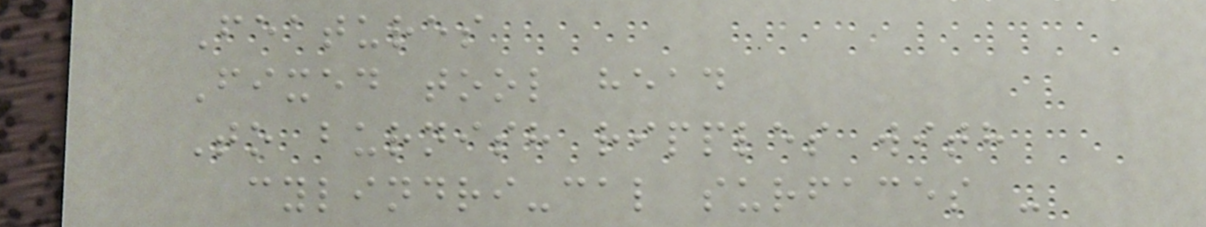Features
Fixed tool head
To burnish ripples with
cylindri-cal surfaces -
